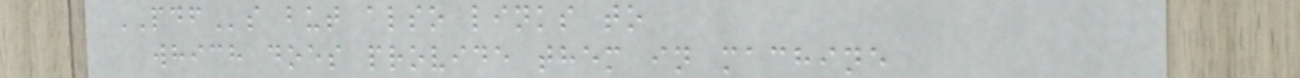PDFs but also links to
which does provide them in machine
